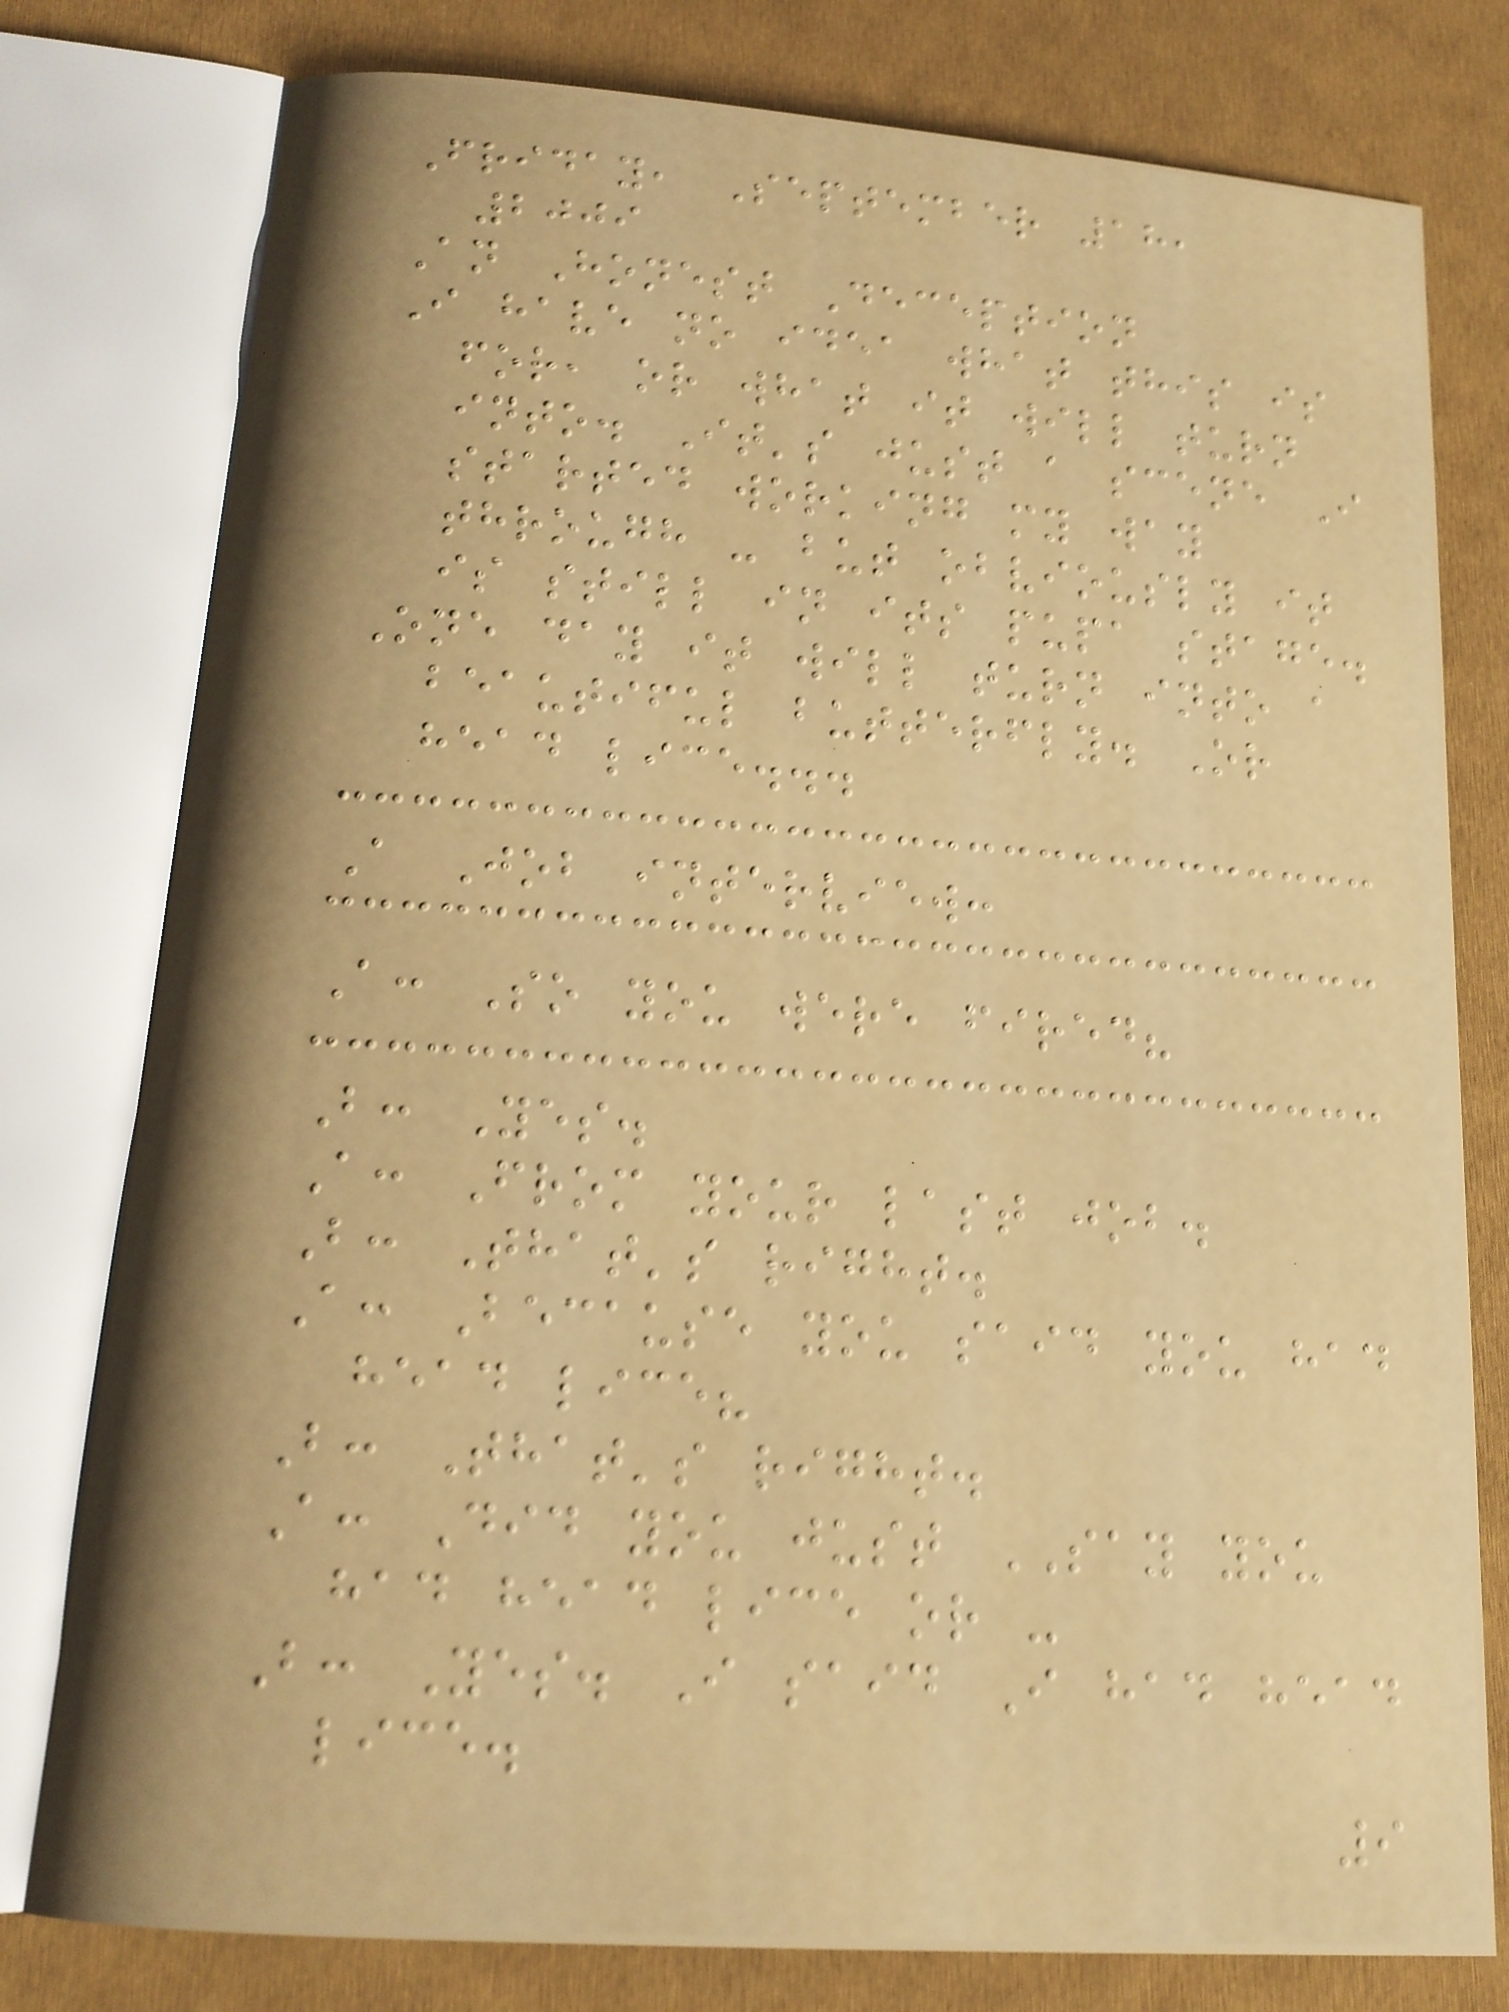Friday, September 18,
2009
An Honest Deception
I have no idea what this is
for, or what it will turn
into. It's just a scene I
started working my way
through - but obviously it
is still in its pupa stage.
One day it will turn into a
beautiful butterfly. Or
head lice...
A Job interview:
A: So you were fired?
B: Yes.
A: From your last job.
B: That's right.
A: Because you said you had
head lice?
B: That's right.
A: Did you just SAY you
had head lice or -
B: Yes. I said I had head
lice.
9
